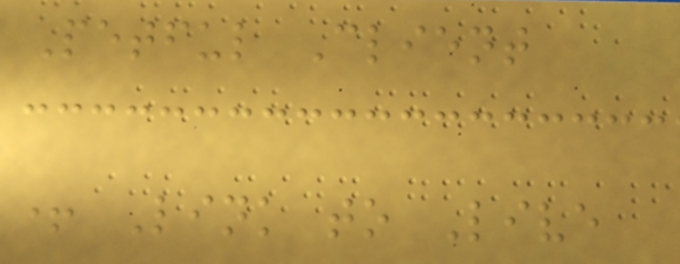Petful Client
+ Link to Live
